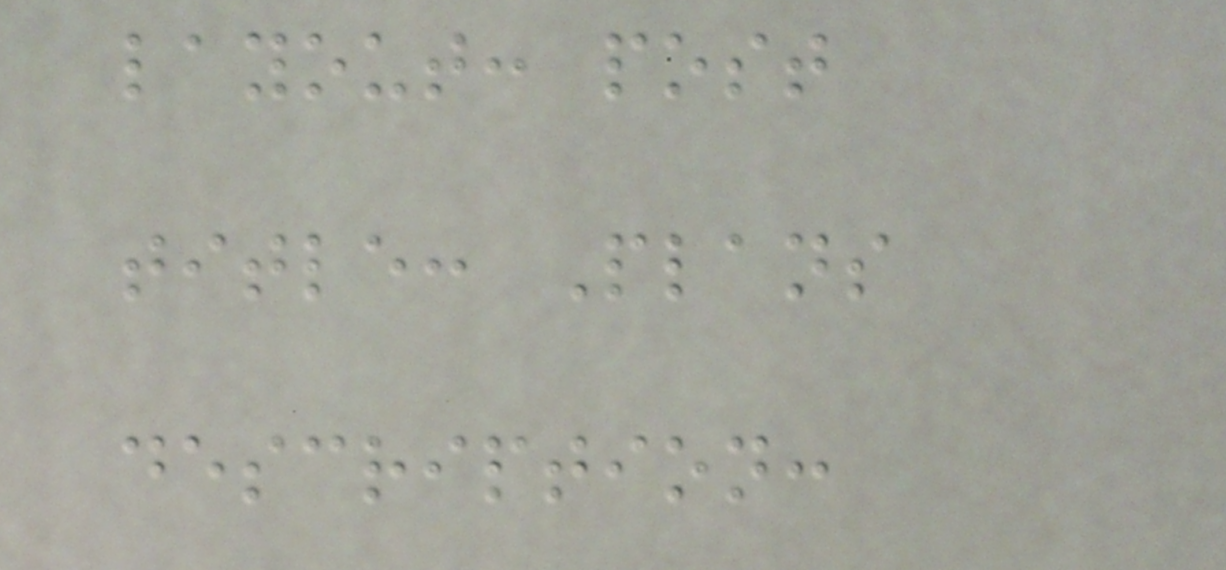layout: post
title: Plans
description:
